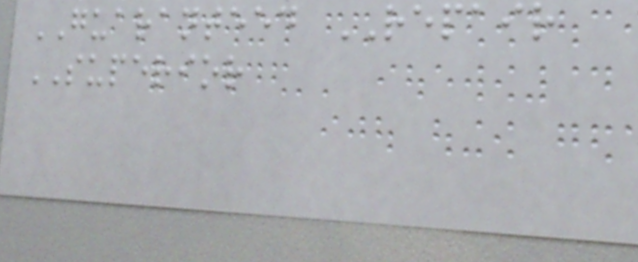GUARANTEED REPAIR
SUPERIOR
